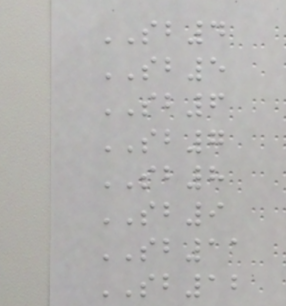SB4
SB5
SB6
SB7
SB8
SB9
SB11
SB12
